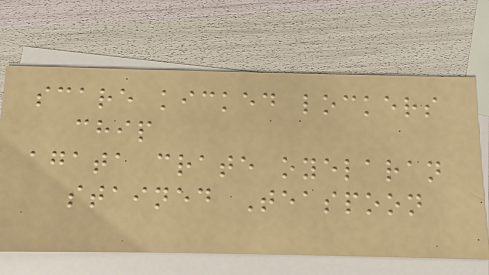scare kicked lockers
chip
agata crate oyelaran
stained Teaspoon
